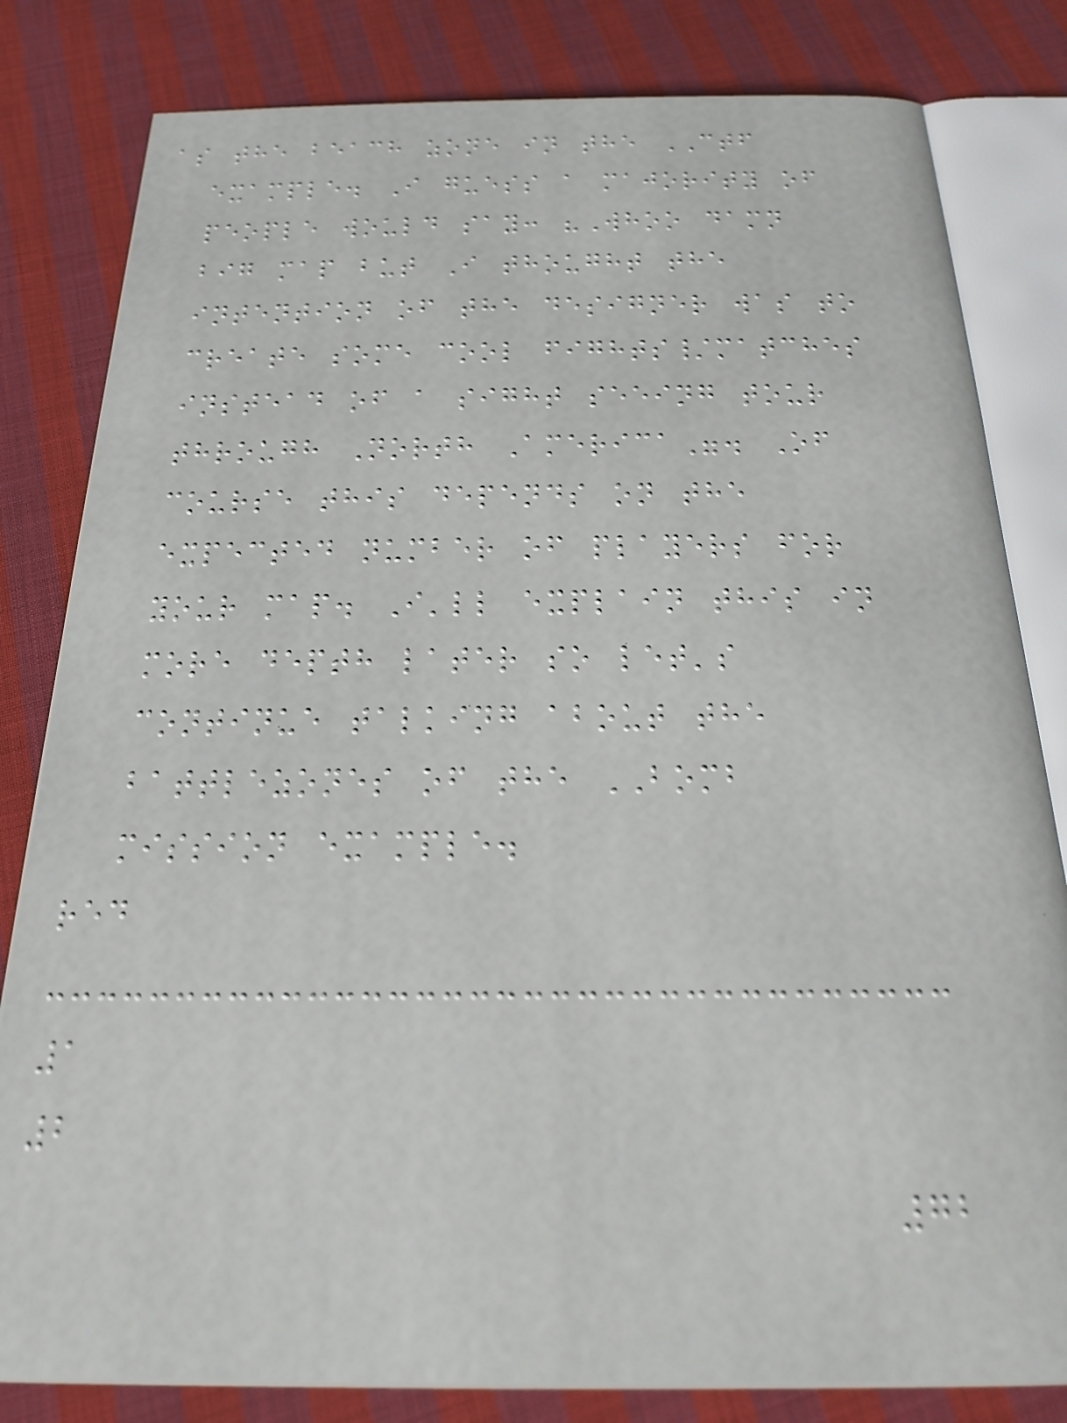as the beach zone in the CTF
example. I guess a majority of
people would say: "Whoo damn
big map but I thought the
intention of the designer was to
create some cool fights/matches
instead of a sight seeing tour
through North America". Of
course this depends on the
expected number of players for
your map. I'll explain this in
more depth later so let's
continue talking about the
battlezones of the BOMB
mission example.
red
1
2
72
